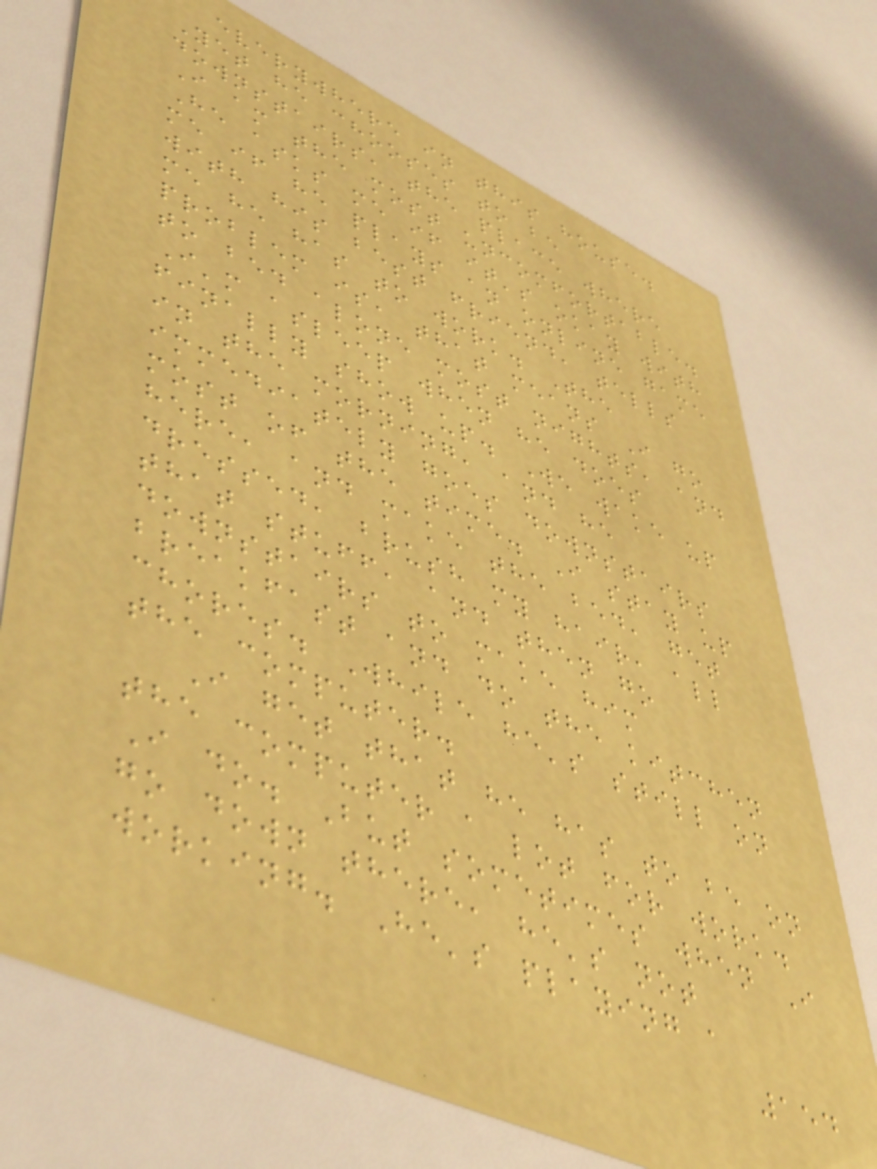everywhere in this house.
Yet he chooses to be
downstairs, the place where
I am the most uncomfortable.
He asks me if it's okay with
me if he plays an online game
with his best friend, tells
me he has to work. The
problem is, that means I go
to bed alone most nights, and
I'm asleep when he does
finally show up. We wake up
in the morning, and he
immediately goes downstairs
most of the time. I stay up
here, and make the bed, get
dressed, brush my hair, all
that stuff, and then go
downstairs to make him
breakfast and do the kitchen
chores. While he's still on
the computer.
I get that he has to be on
the computer a lot for work.
I do. But sometimes when I
go down there, he's not
working. He's playing a
154
